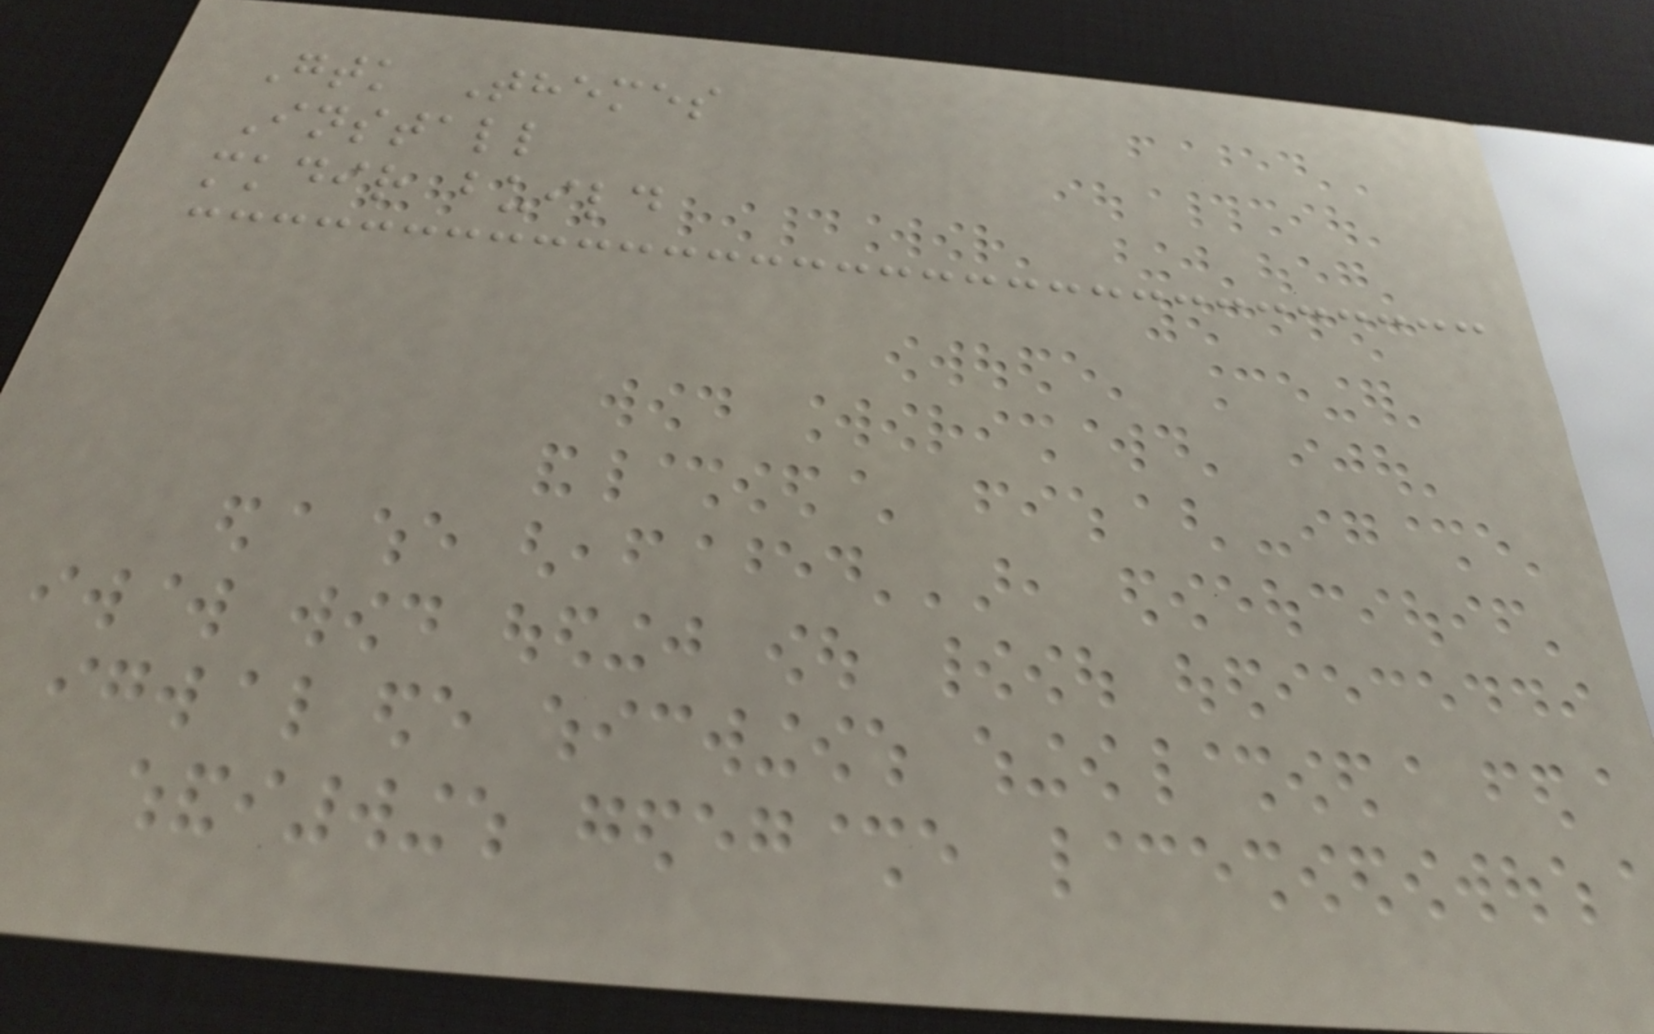Gtk Themes
Install
mkdir build
